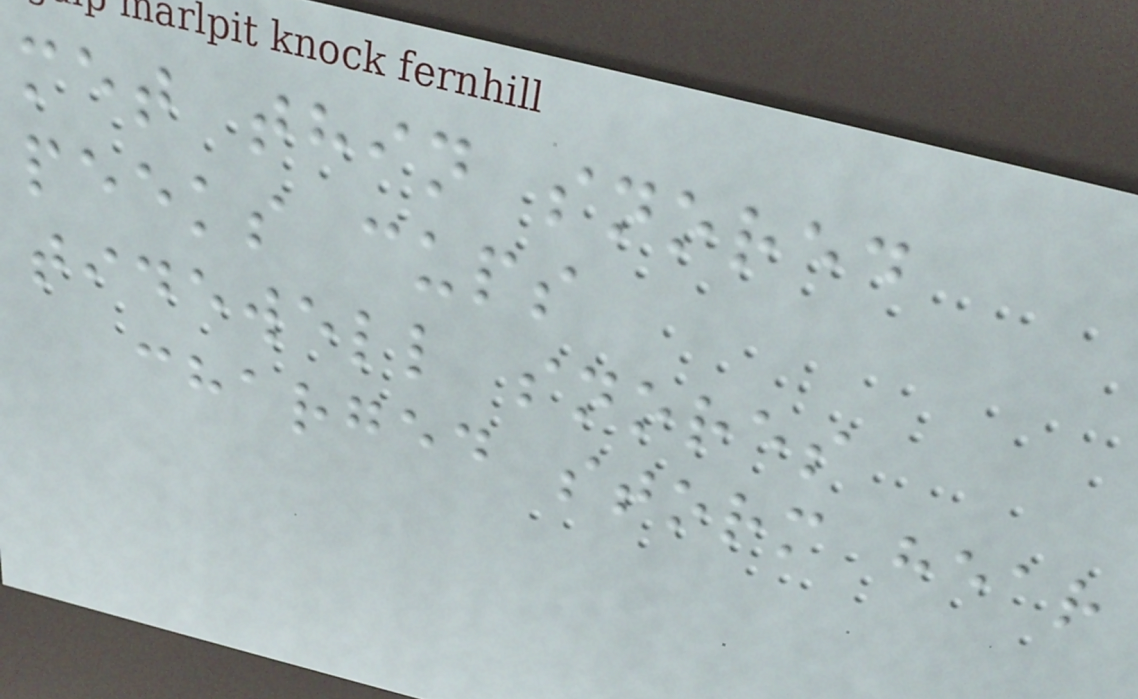met thin snored
peeks cups
tidewell snores
charged storm hear
